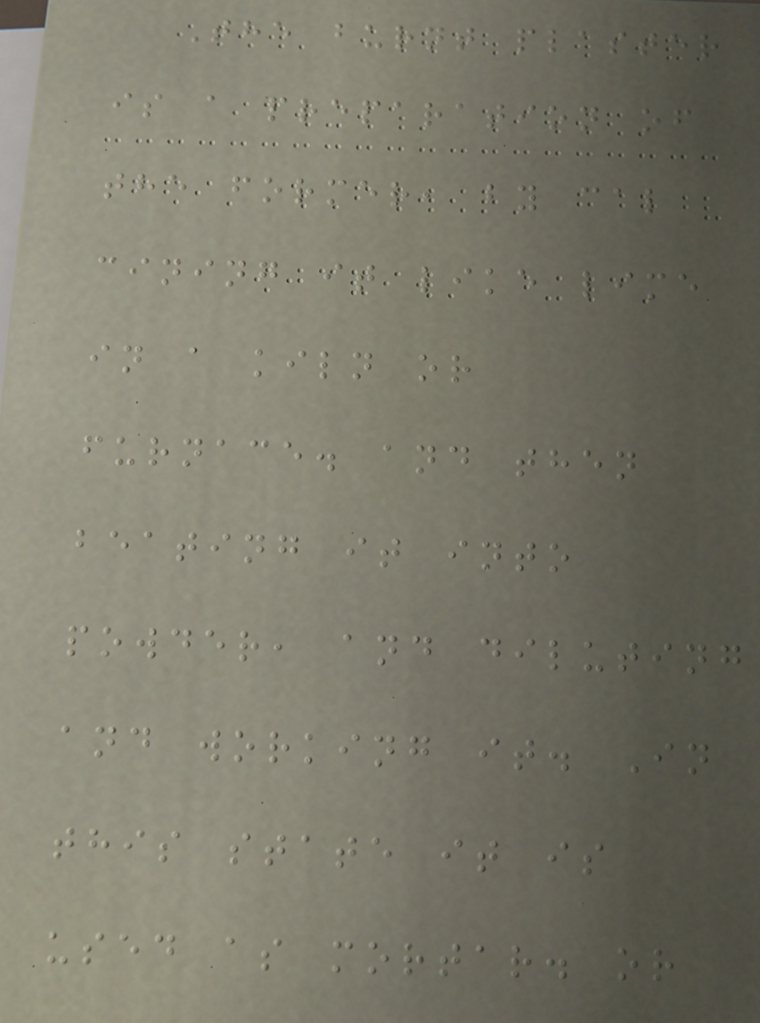The burnt plaster
is a preparation of
the former, by cal
cining it like lime
in a kiln or
furnace. and then
beating it into
powder, and diluting
and working it. In
this state it is
used as mortar. or
